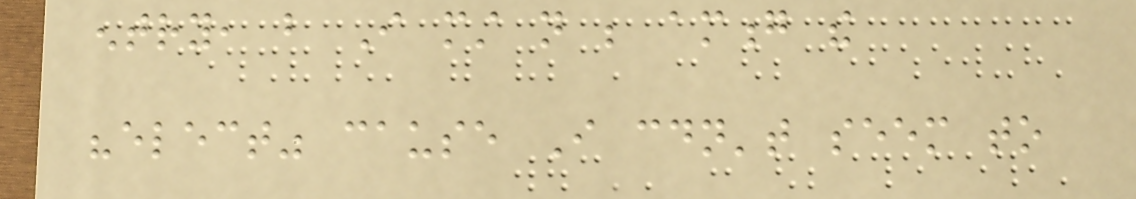entry, but I must not be among the
"elect" cause I couldn't seem to
